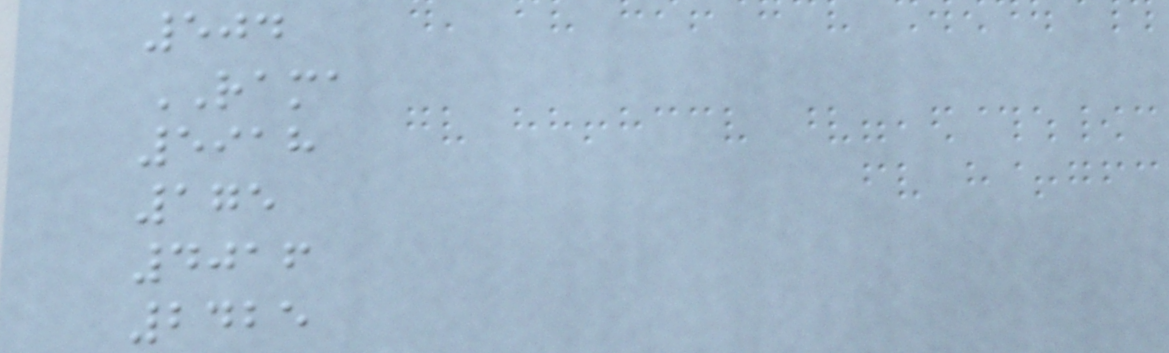504
RAMA
5918
175
4016
2425
